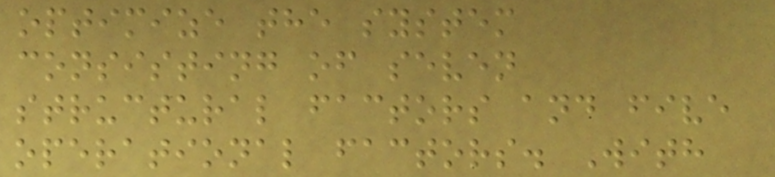optimize the system
consisting of seven
structural factors and five
operational factors. With
